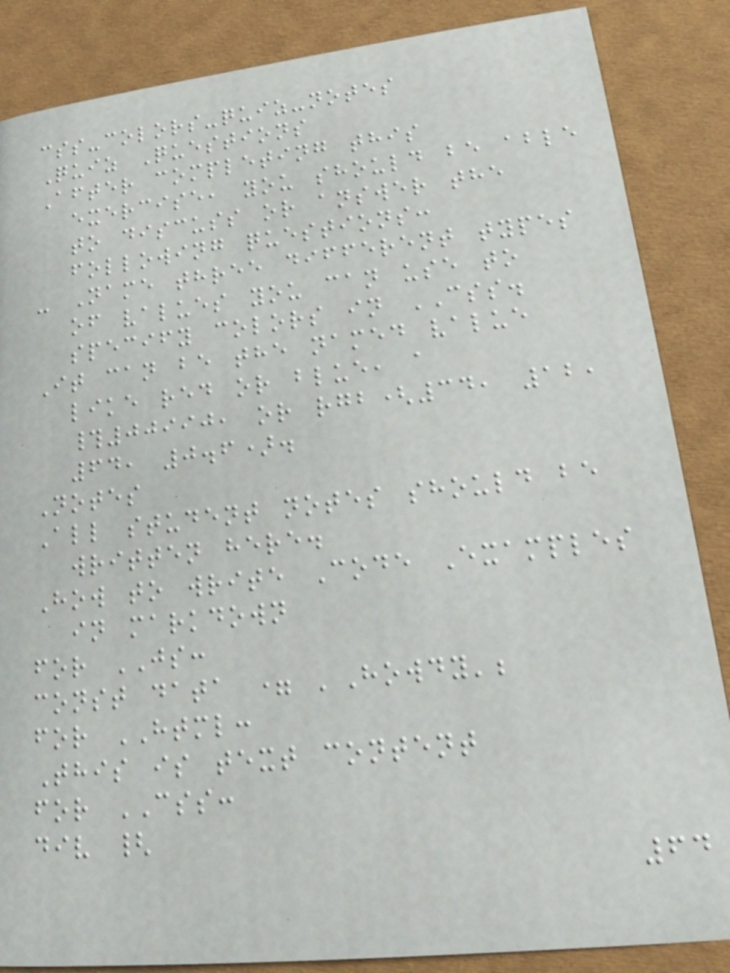css-colors-quiz-notes
Quiz Questions
After completing this
exercise, you should be able
to discuss or answer the
following questions:
- Name three different types
of values you can use to
specify colors in CSS.
It can be the named value
like red or blue, a
#00990, or rgb(34, 12,
64, 0.6).
Notes
All student notes should be
written here.
How to write Code Examples
in markdown
for JS:
const data = 'Howdy';
for HTML:
This is text content
for CSS:
div {
64
